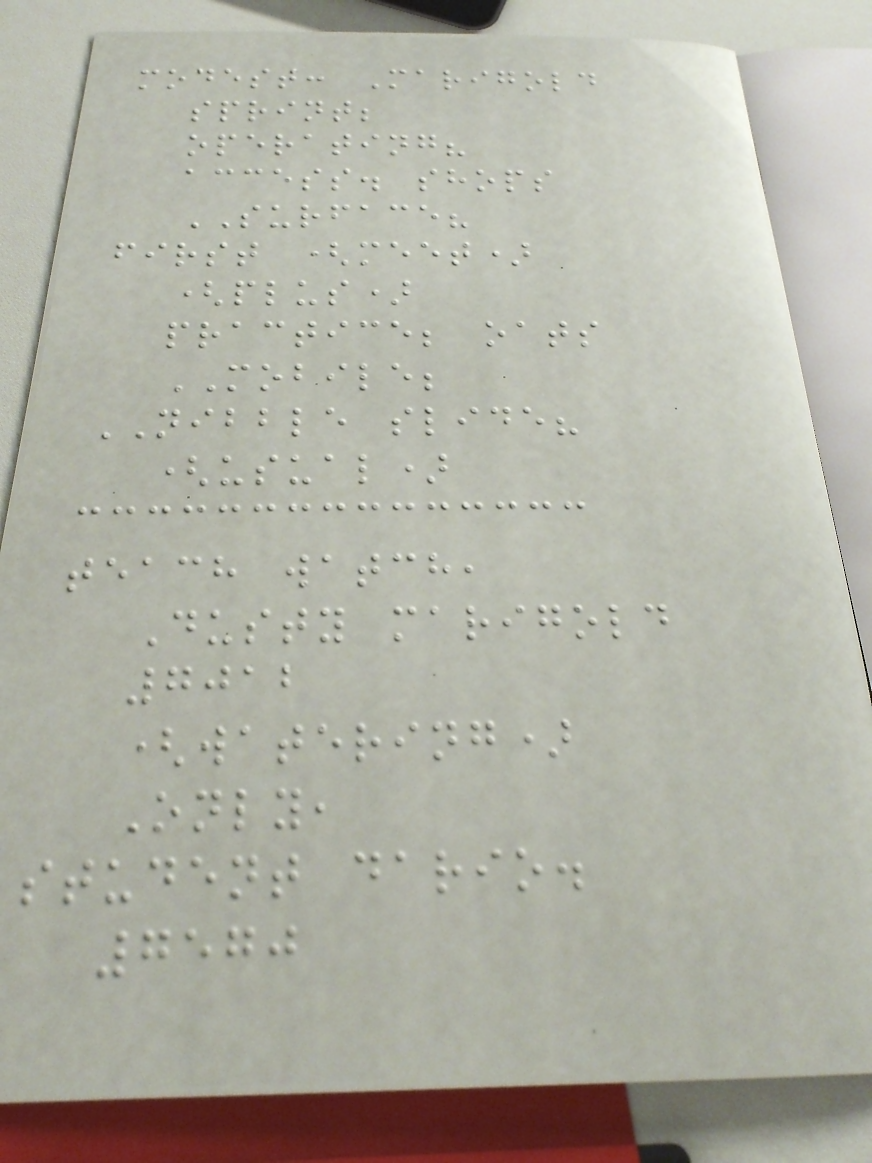modest: Marigold
sprint;
operating?
access. shops
SURFACE?
first (meet)
(plus)
practice; oats
MOBILE;
NIBBLE slide?
(usual)
teach watch,
Dusty marigold
7012
(watering)
Only,
student dario.
7570
